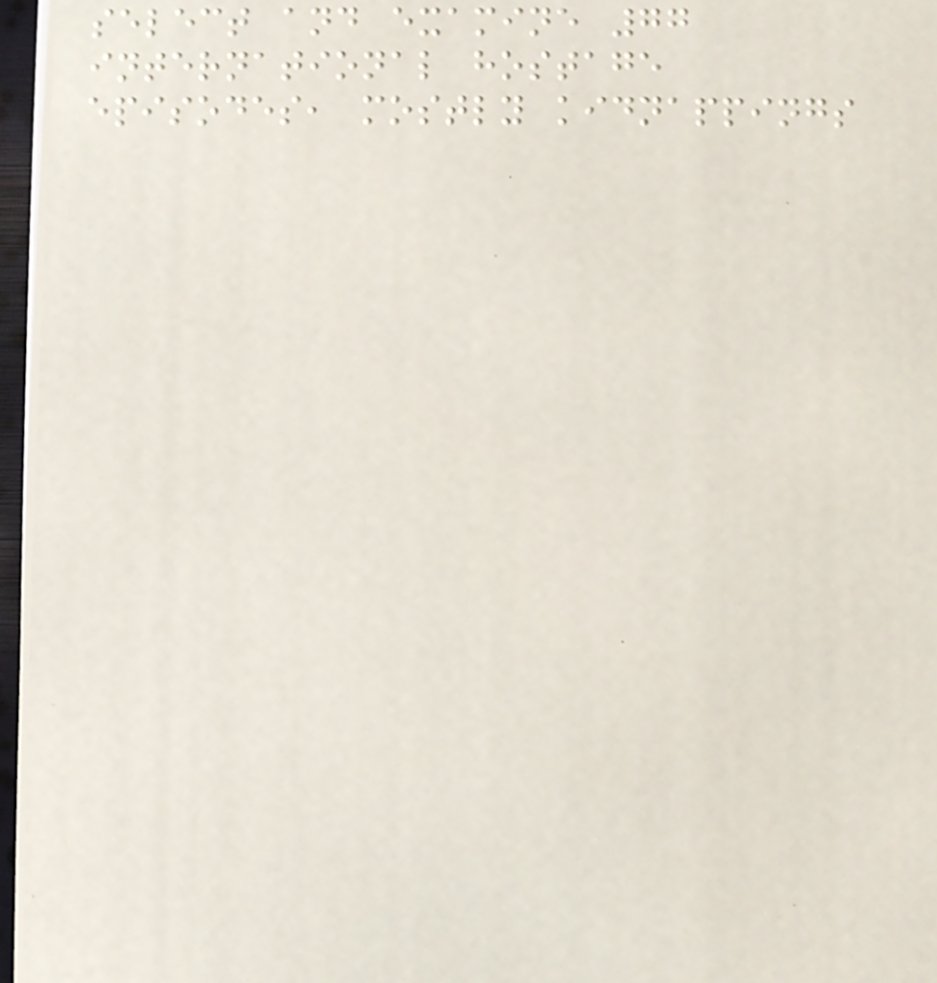select and examine 77
international hostage
episodes, mostly kidnappings
